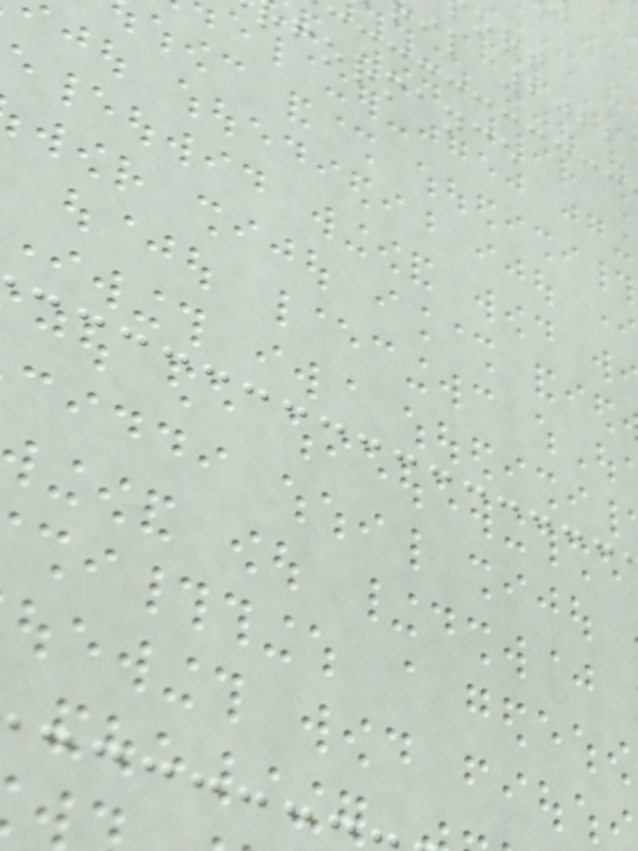il 2022
formance
